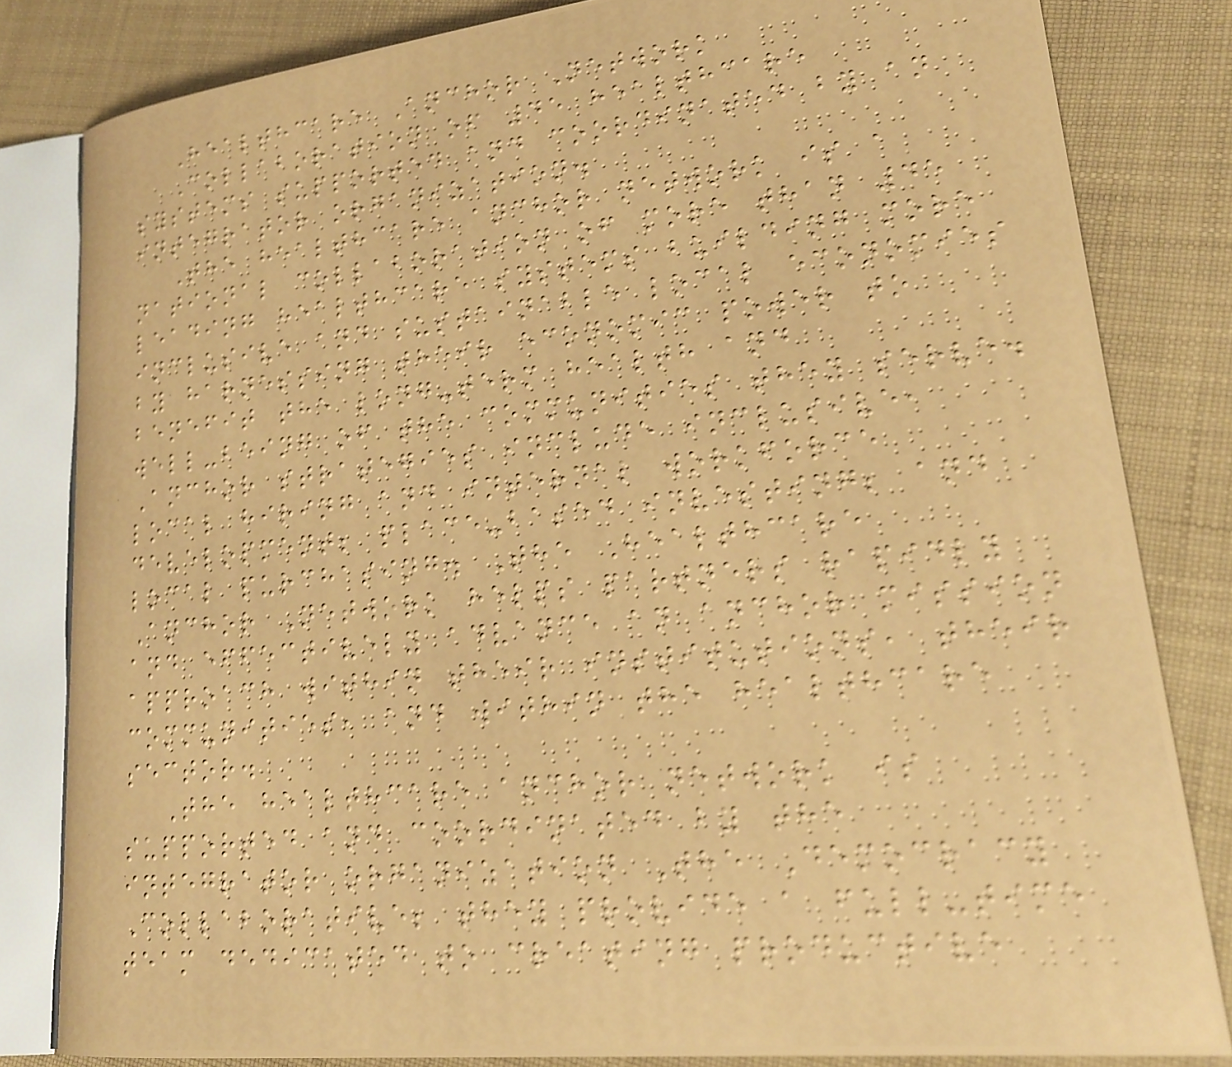Healthcare Anchor Network
Collaboration of 45 healthcare
systems supported and coordinated by an
integrator organization.
The healthcare anchor network is a
national collaboration of more than 45
leading healthcare systems building more
inclusive and sustainable local economies
by harnessing their economic power to
benefit the long-term health and
well-being of the communities they serve.
Anchor strategies include inclusive,
local hiring and internal workforce
development; place-based investing; and
local purchasing. The Healthcare
Anchor Network helps partners rapidly
and effectively advance an anchor mission
approach within their institutions, their
communities, and within the healthcare
sector.
The healthcare anchor network is
supported and coordinated by the
integrator organization The Democracy
Collaborative; they provide a full-time
team dedicated to creating productive
